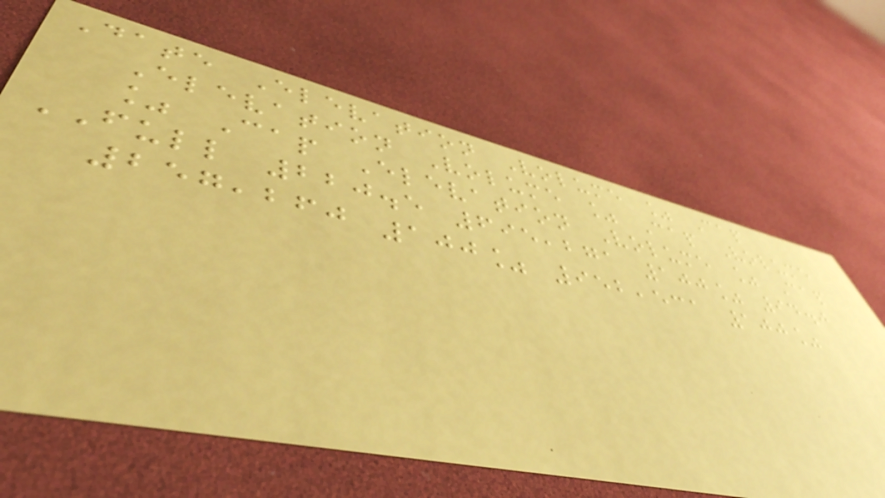Date Elevation Volume % Cap
Elevation Volume % Cap Volume
% Cap Elevation Volume % Cap
FULL 220.5 695,271 100% 94.0
257,260 100% 952,531 100%
